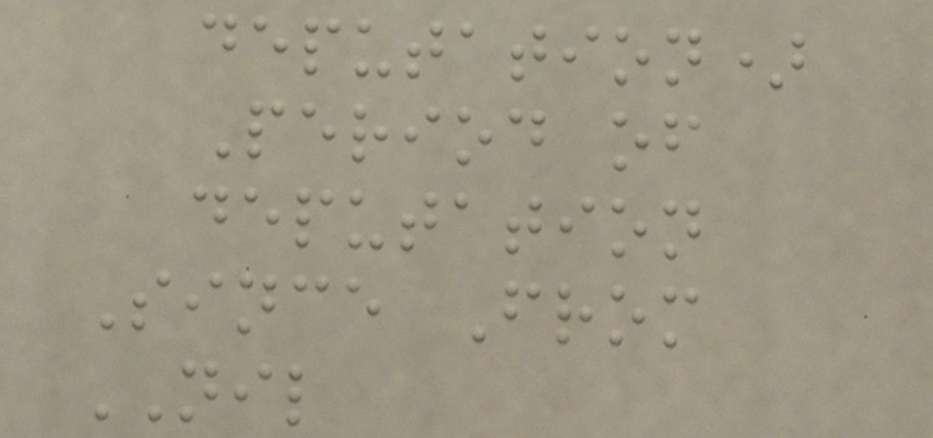deputation)
Period of
deputation
Since From
NIL
